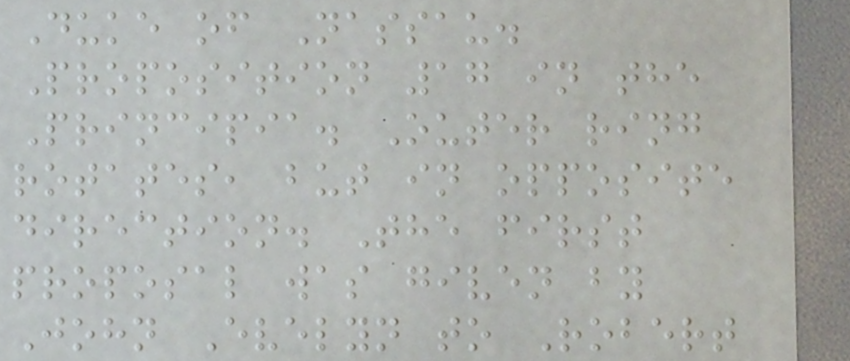Duke of Nassau.
Proposition 17 in the
Principia. Outer ring
rotates, but in opposite
direction. The first
proposal was given by
John Evelyn to Robert
